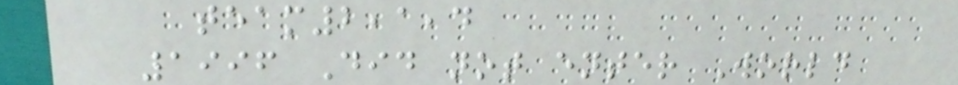team2,1,4
1996 Did not enter World
